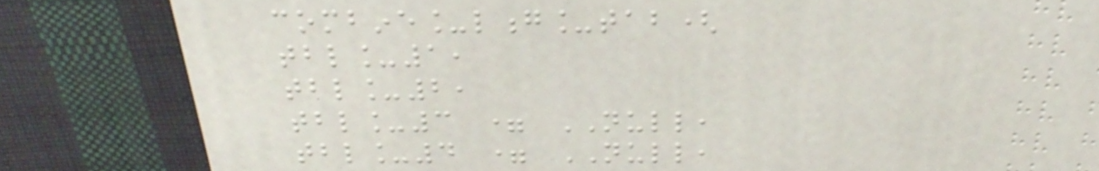combine_long_tab(
tbl_1,
tbl_2,
tbl_3 = NULL,
tbl_4 = NULL,
